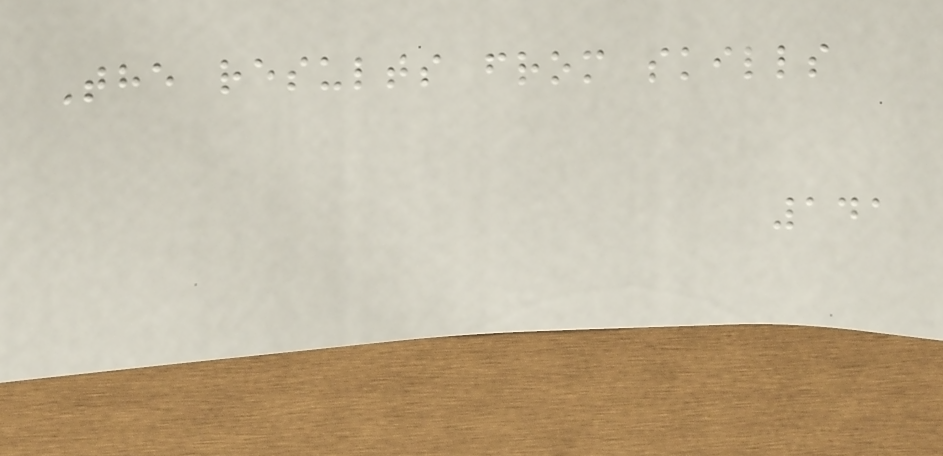The results from skills
141
